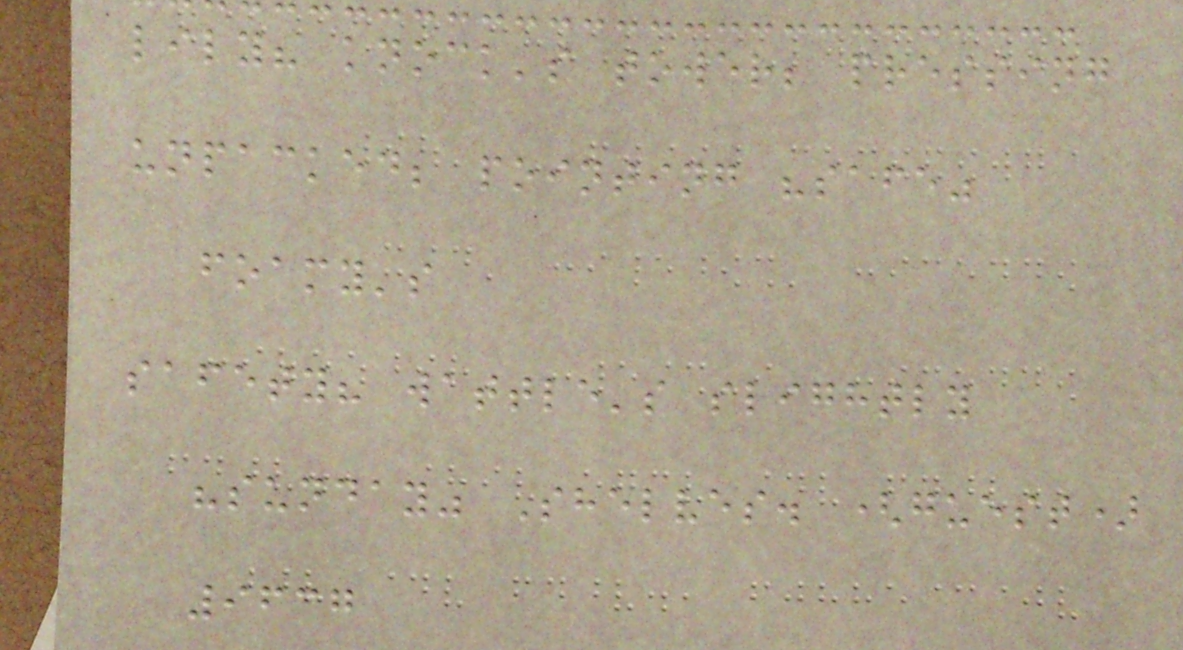lily? knock's tower; pressing
unpacked; pointing "safe"
foamy's
safety? wattle's slightly
"sunday" Shelves. (guest)
9637
